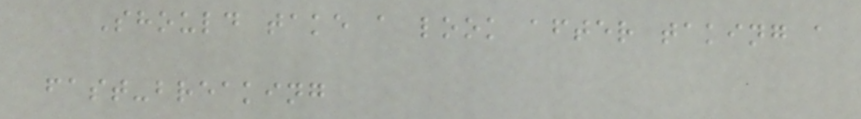Should take a look after taking a
fast-breaking
